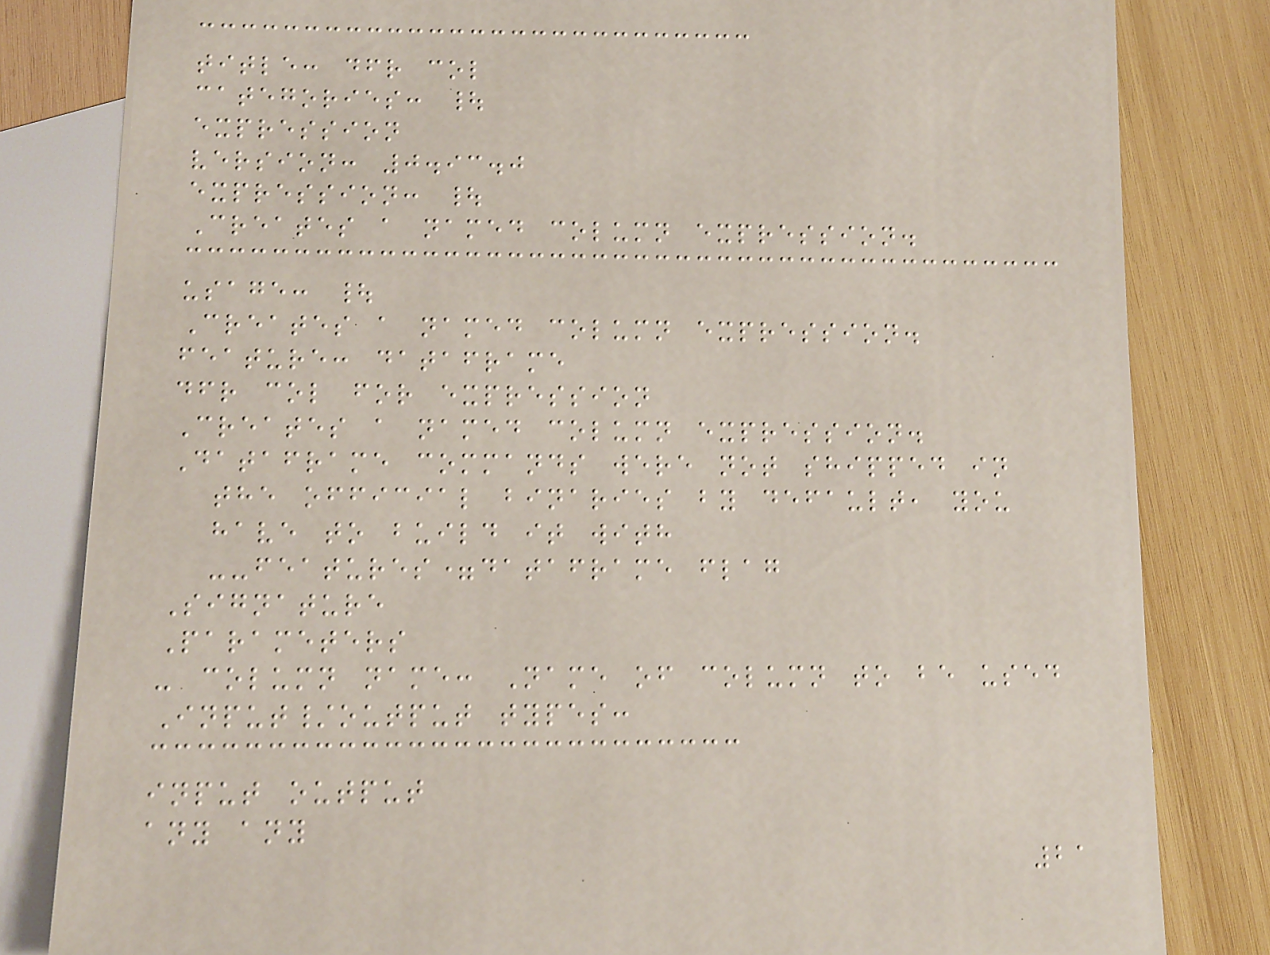title: dfr col
categories: |
expression
version: 0.93.0
expression: |
Creates a named column expression.
usage: |
Creates a named column expression.
feature: dataframe
dfr col for expression
Creates a named column expression.
Dataframe commands were not shipped in
the official binaries by default, you
have to build it with
--features=dataframe flag
Signature
Parameters
- column name: Name of column to be used
Input/output types:
input output
any any
21
